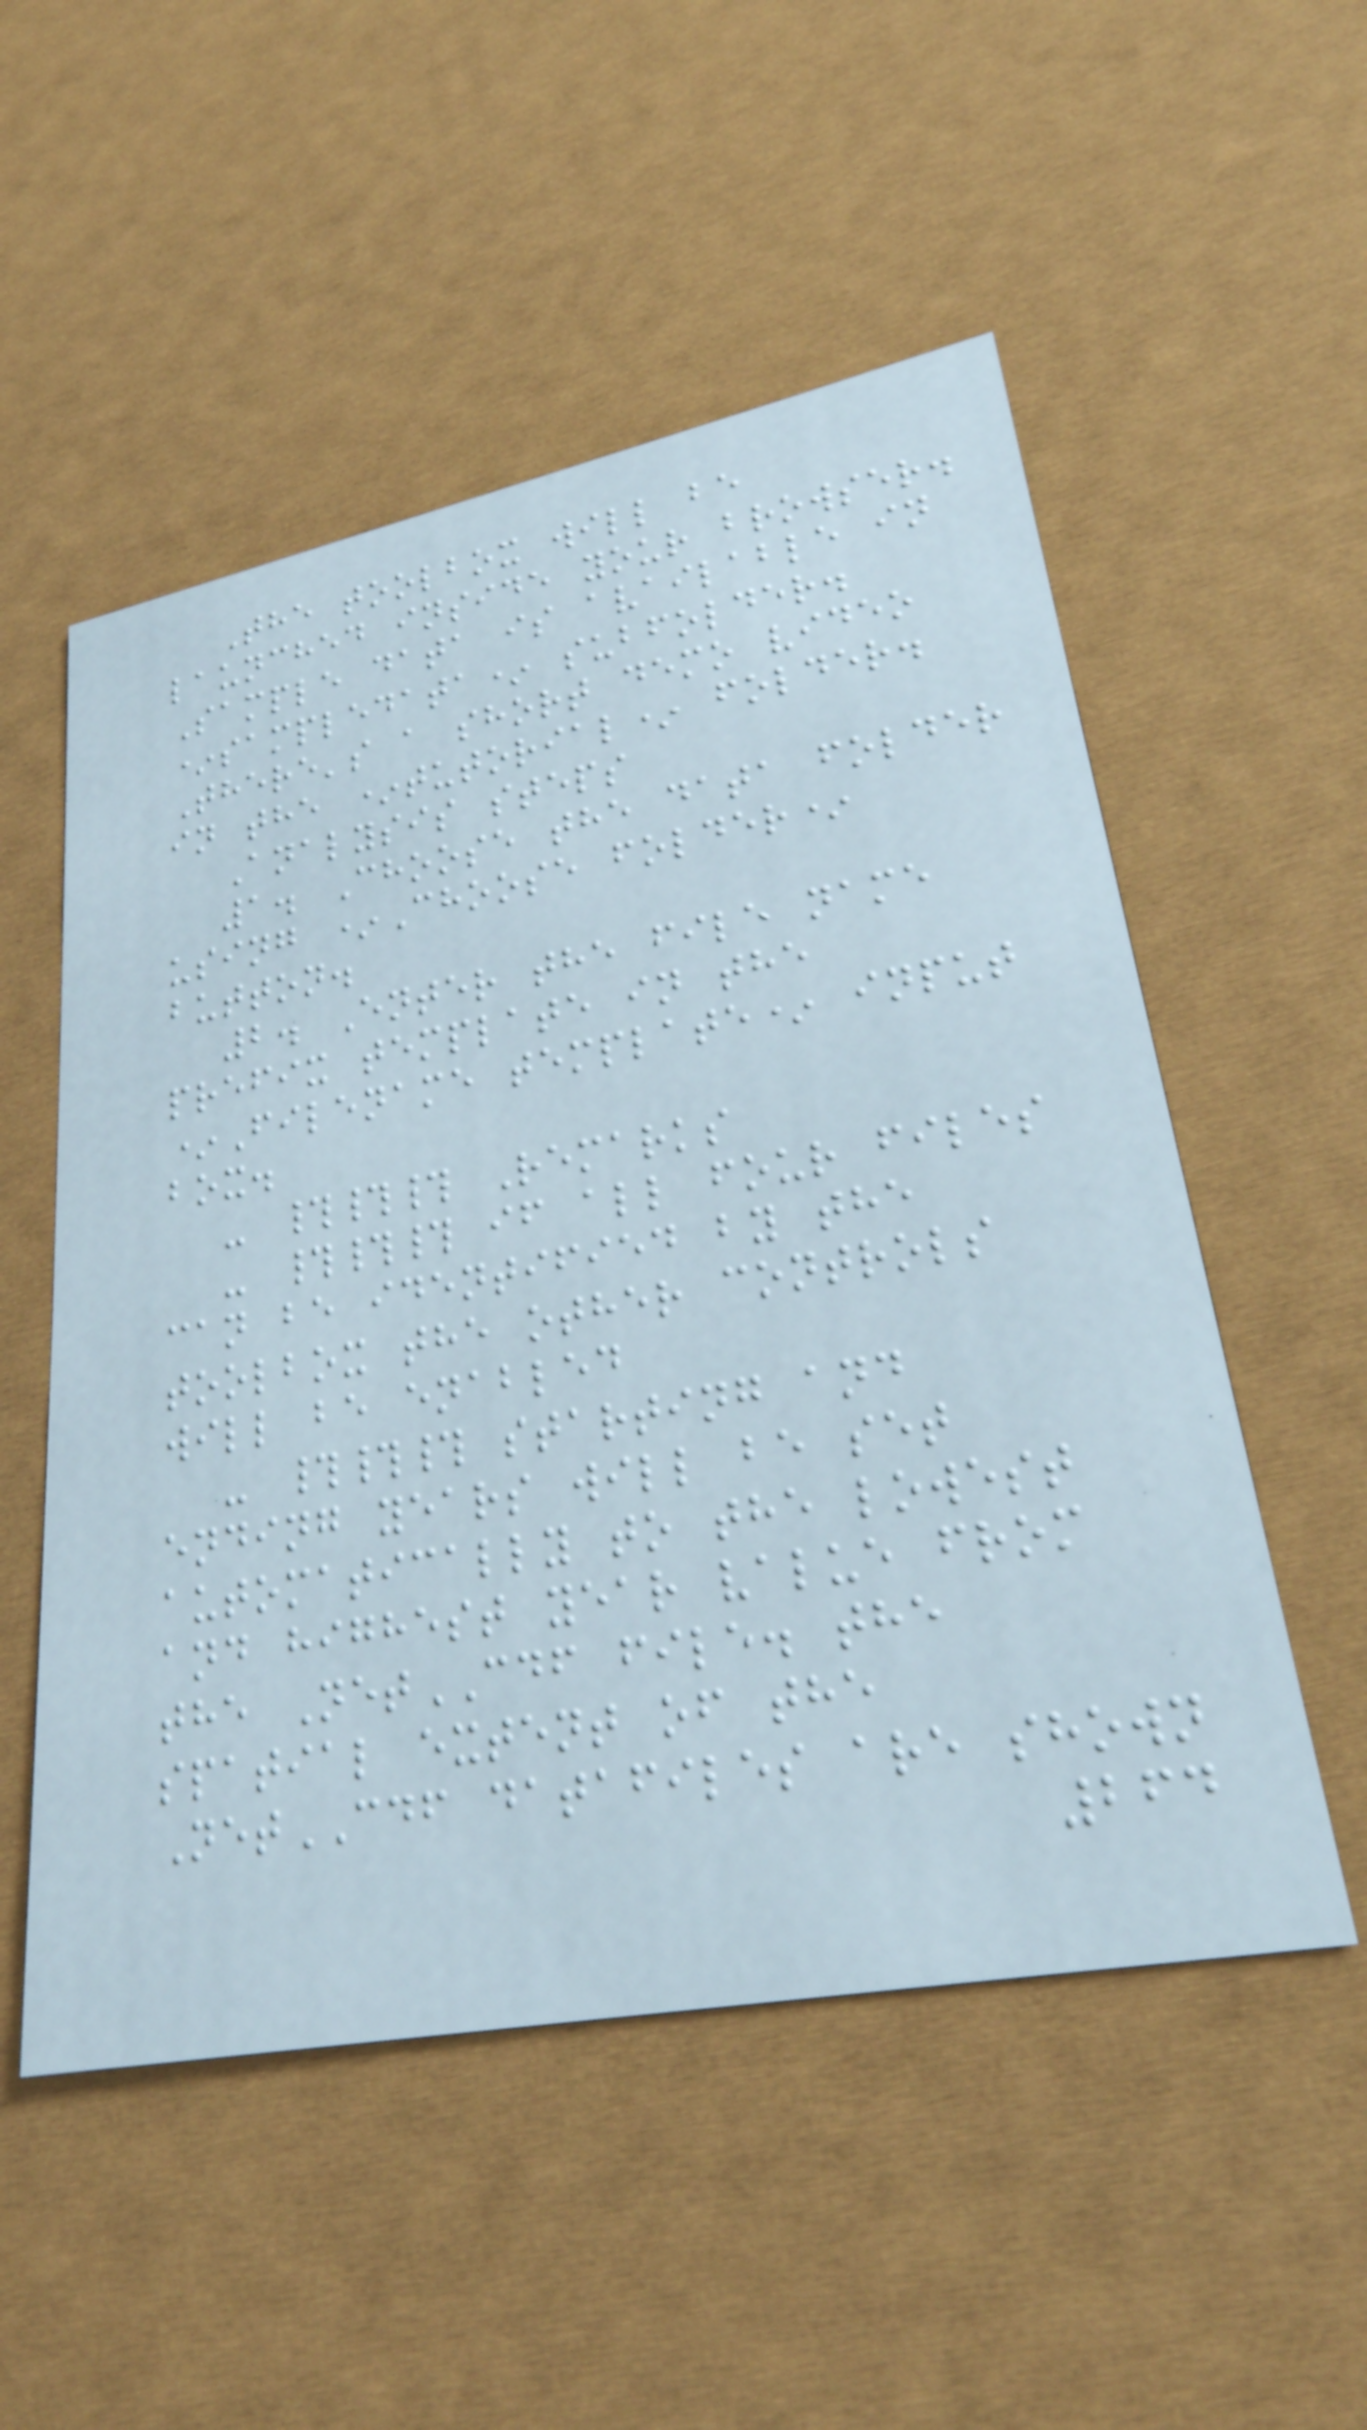The toolbox will be
launched inside your browser.
Sample data is available in
*sampledata* subfolder.
There's a short demo video
in the *tutorial* folder.
Analysis steps
1. Choose the data folder
using *Choose folder*
button.
2. Enter the file name
prefix template in the
*Filename template* input
box.
- ### Remarks
- ### if all four files
can be identified by the
toolbox the other controls
will be enabled
- ### starting and
ending years will be set
automatically to the lowest
and highest year value from
the NetCDF file. the
spatial extent of the
NetCDF datafiles are shown
264
